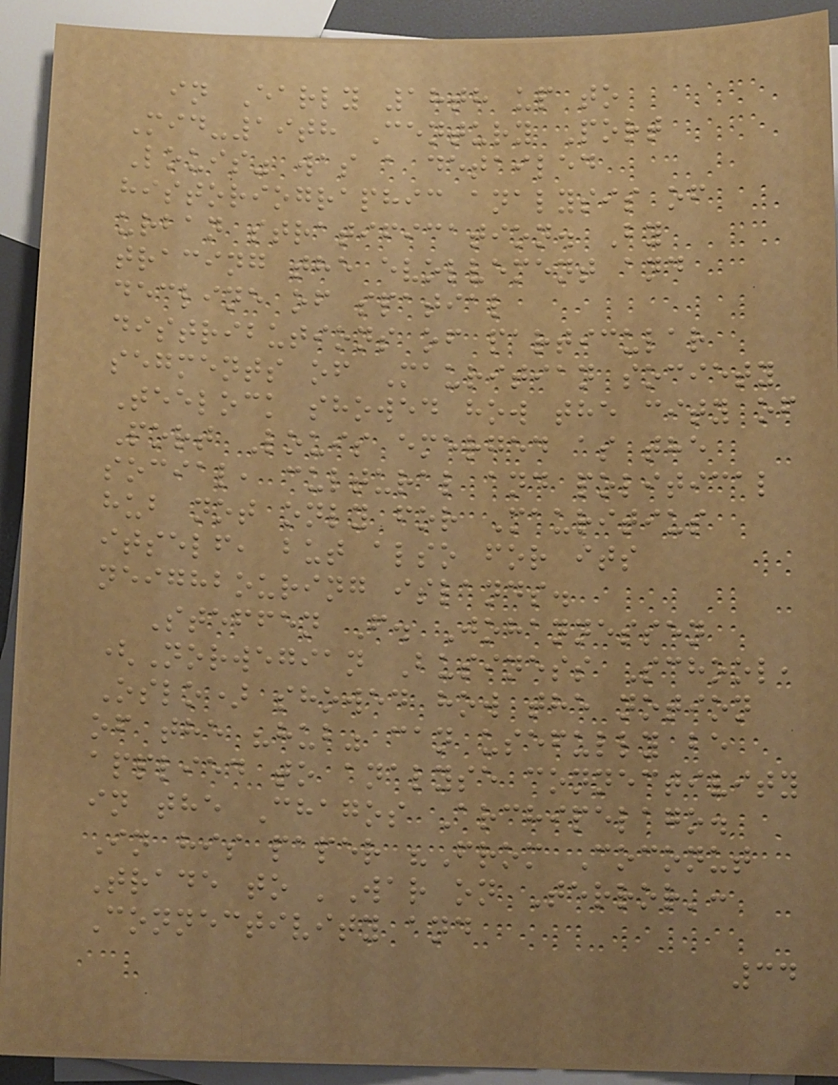in Early 18th up to
Mid-19th Century Port
Louis" was a detailed
historiographic analysis of
urban stratification. By
tracing the evolvement and
decline of spatial
distributions of particular
segments of Mauritian society
Teelock showed how the city of
Port Louis emerged as the
social, cultural and political
hub not only for Mauritius
itself, but also for its
neighbouring islands.
Steffen F. Johannessen
(Norwegian Business School,
Oslo) showed how the notion
of the "hub" can usefully be
applied to analyse connectivity
in the Chagos Archipelago.
In his paper "From Coconut
Trade to 'War on Terror':
Connectivity and
34
